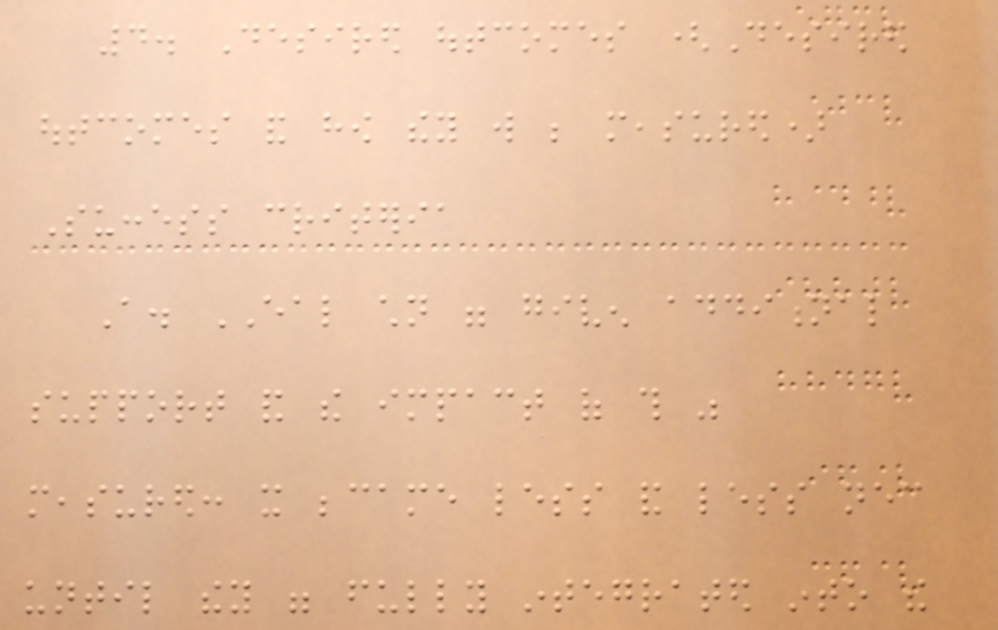4. Desired outcomes (Desired
outcomes and how they will be measured)
Success criteria
A. EAL children were given additional
support and the impact of this was
measured: it became less and less necessary
until they were fully integrated into the
